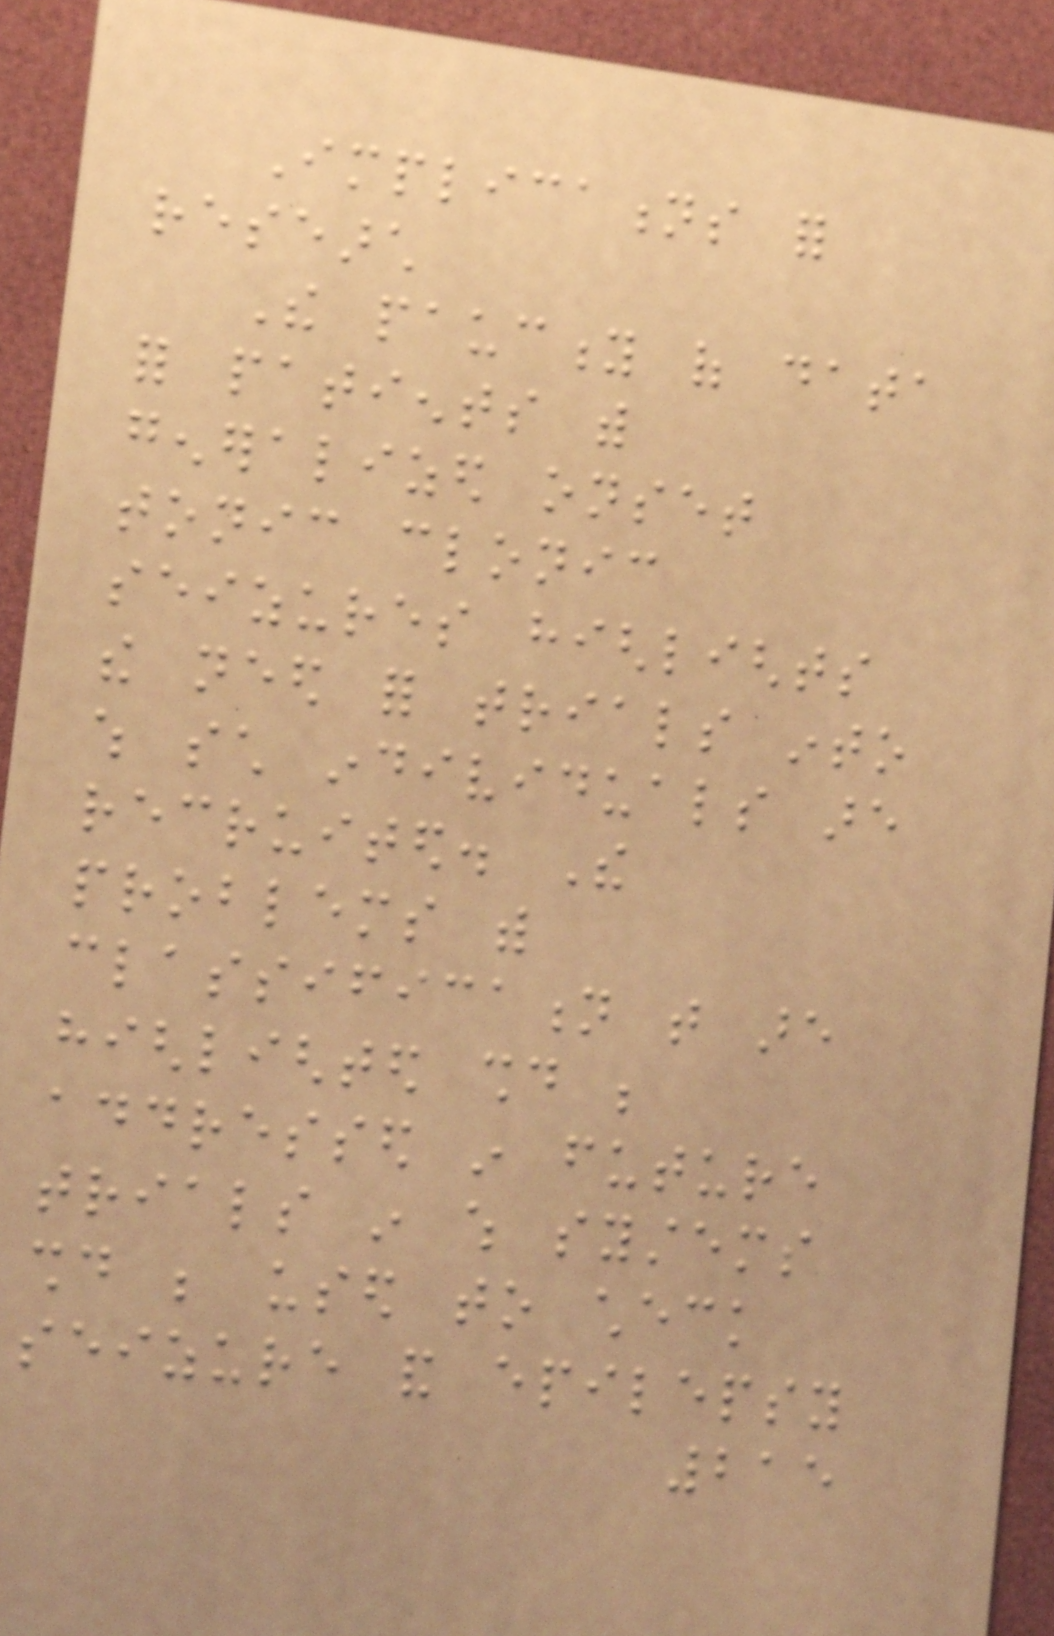Implications for
research
The paucity of data
for patients with
generalized onset
tonic clonic
seizures highlights
the need for trials into
which such individuals are
recruited. The
problems with
classification that are
highlighted should be
addressed in future
trials in which systems
should be used to check
seizure and epilepsy
215
